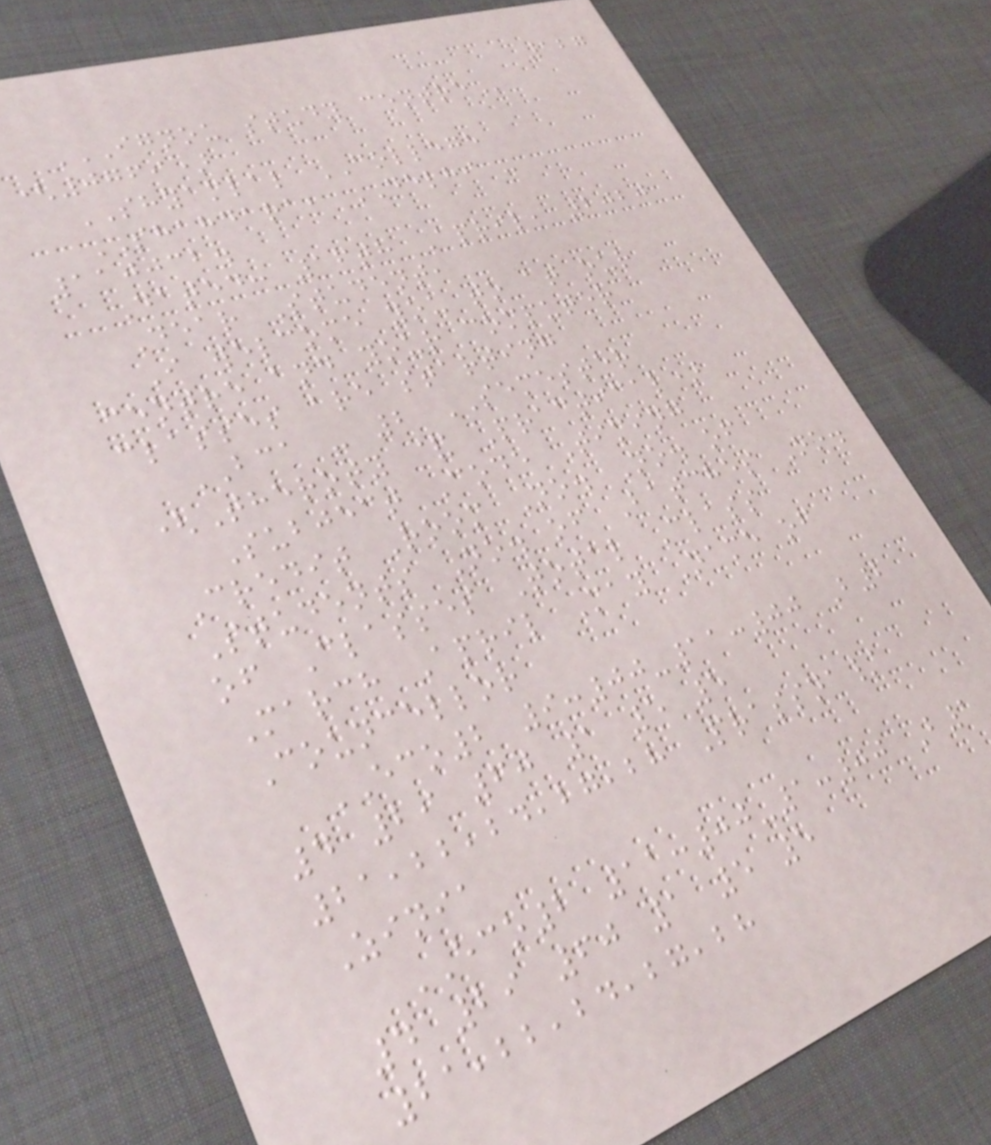127
IGNOU STUDY CENTRE
(0769)
SHYAMLAL COLLEGE
SHAHDARA, DELHI -
110032.
Dated: 16th April, 2020
Dear Student,
I welcome you to at our
centre and your computer
classes are starting
BCA - 2 SEMESTER
(Theroty & Practical)
Subject Code Timing
Credit Room No. No. of
Students No. of Batches No.
of Classes Total Class
March April May Name of
Councellor
ECO2 9:00-11:00 B2
4 29 60 1 5 5
21,22,24,27,28 Prassna/
Zinia
ECO2 11:00-1:00 B1
4 29 60 1 5 5
21,22,24,27,28
